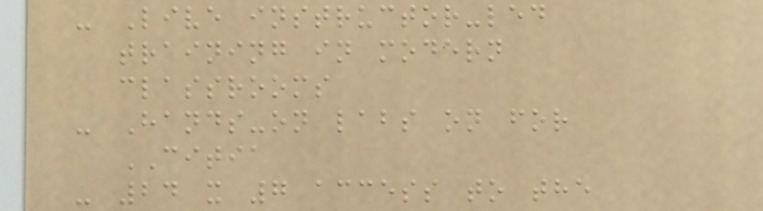- Live instructor-led
training in modern
classrooms
- Hands-on labs on for
CITIA
- 24 x 7 access to the
